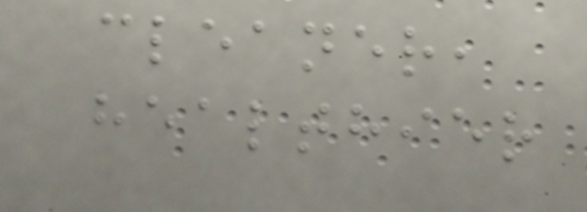cleaner,
healthier
